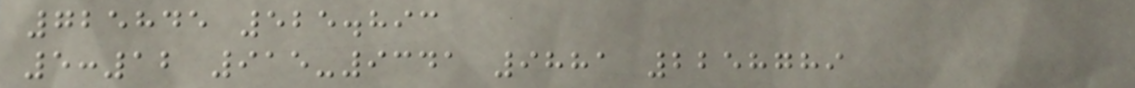725845 525.893
5:12 915-9341 9881 2258789
